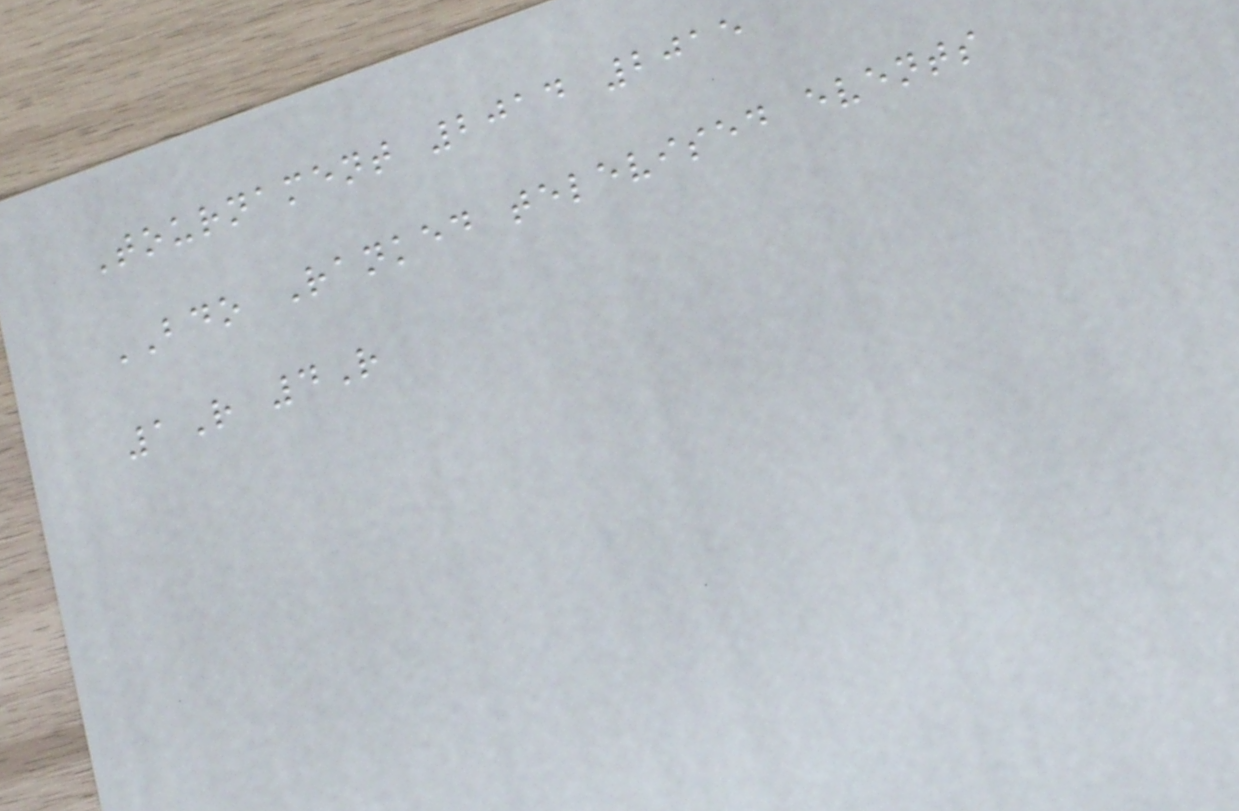Tournament 2014 2015
BDO Ranked televised events
1R 4R
